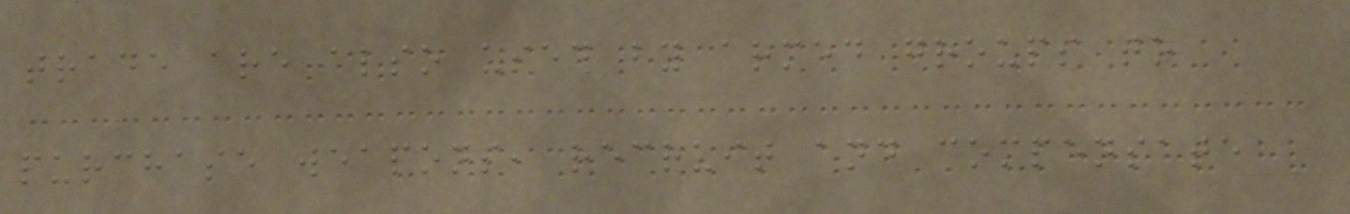trade are also used by armed groups to
purchase weapons, recruit and compensate
